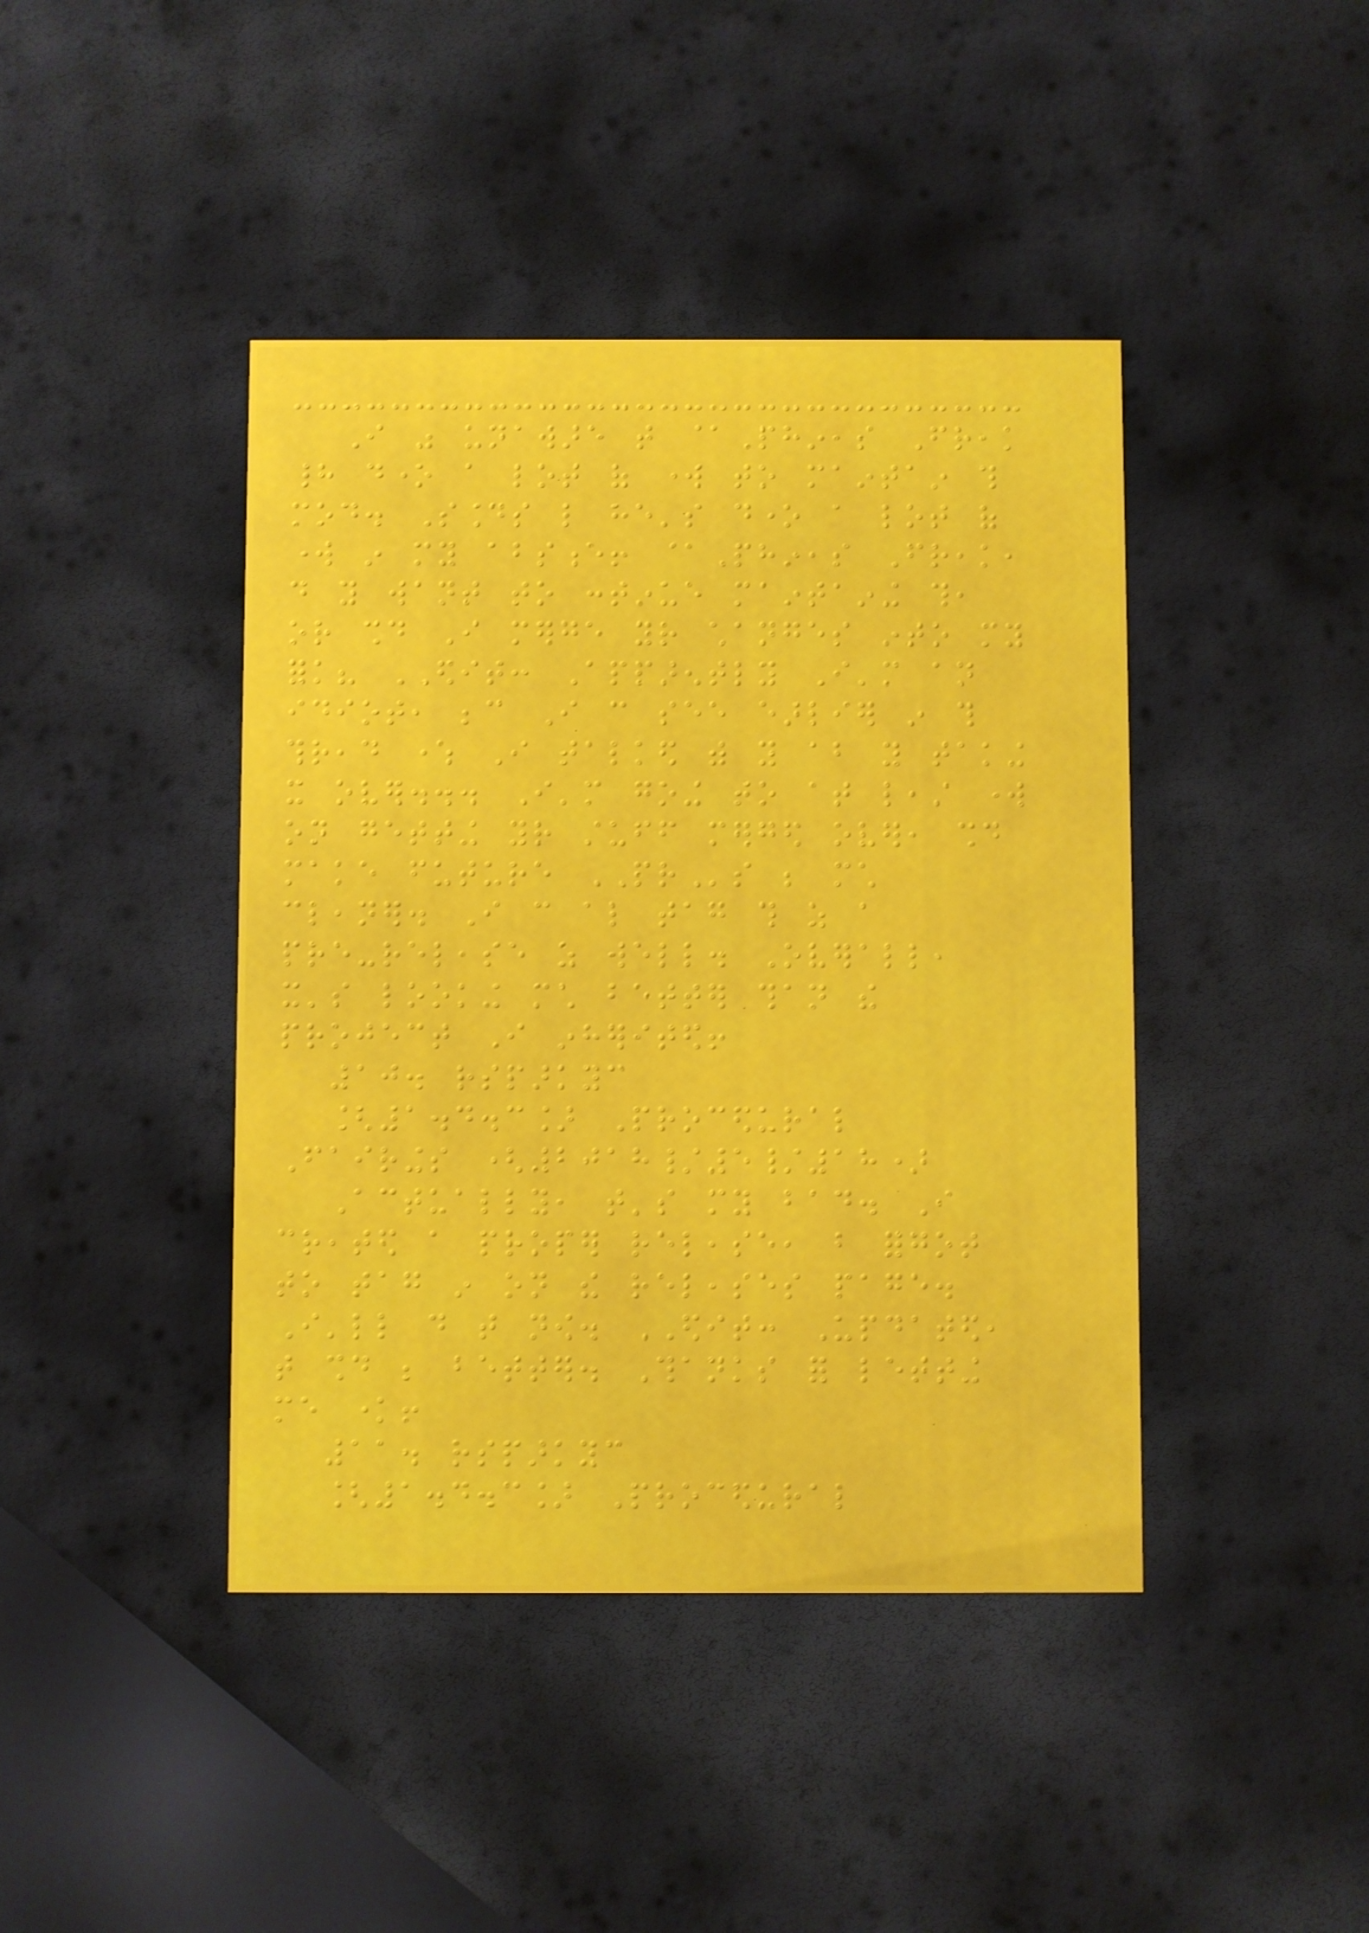I was unaware that @Phineas Freak
had done a lot of work to maintain this
mod. Sounds like he's done a lot of
work in my absence! @Phineas Freak,
do you want to continue maintaining this,
or should I merge your changes into my
fork? EDIT: Apparently I'm an
idiot, because I can see earlier in this
thread where I talked with you about you taking
it over... I'm going to at least work
on getting your stuff merged over, should
make future PRs be much
cleaner. I can also tag this as a
pre-release as well. Overall,
it's looking much better than the
project I inherited!
10. rsparkyc
[1.4.3] Procedural
Fairings (2018/5/18)
Actually, that's my bad. I
created a proper release, but forgot
to tag in on the releases page.
I'll do that now. EDIT: Updated,
that should be better. Thanks for letting
me know!
11. rsparkyc
[1.4.3] Procedural
